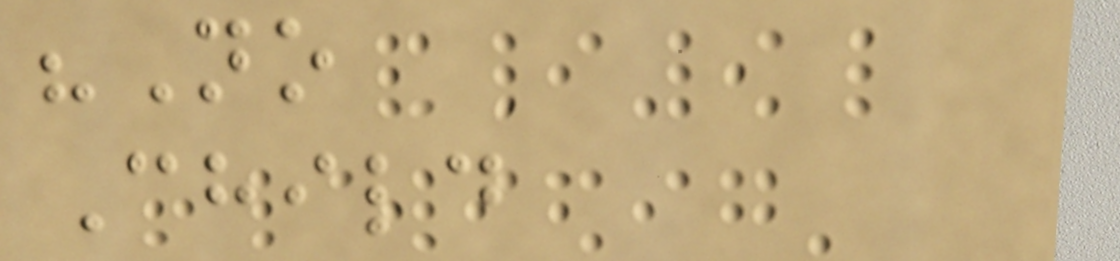"No
Child
